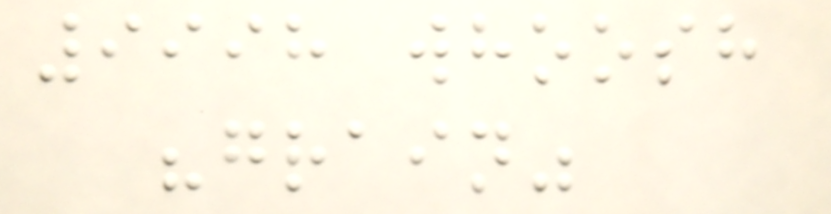9998 whoosh
"grain"
